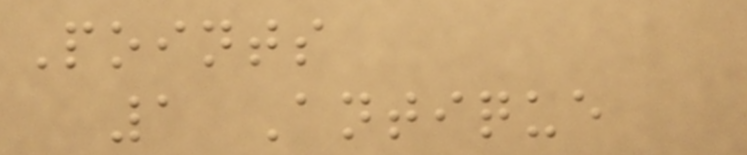Points
1 Antique
